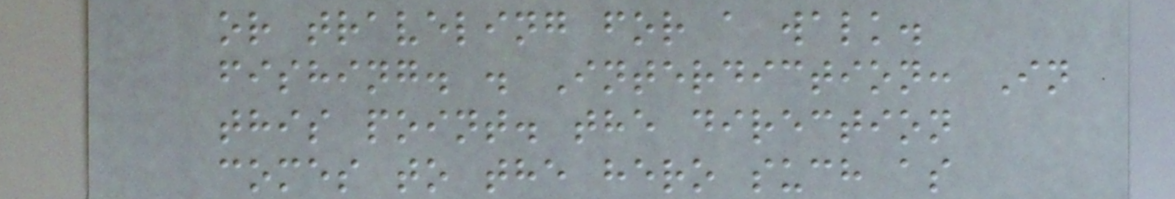or traveling for a walk.
fishing. . Interdiction: In
this point. the direction
comes to the hero such as
